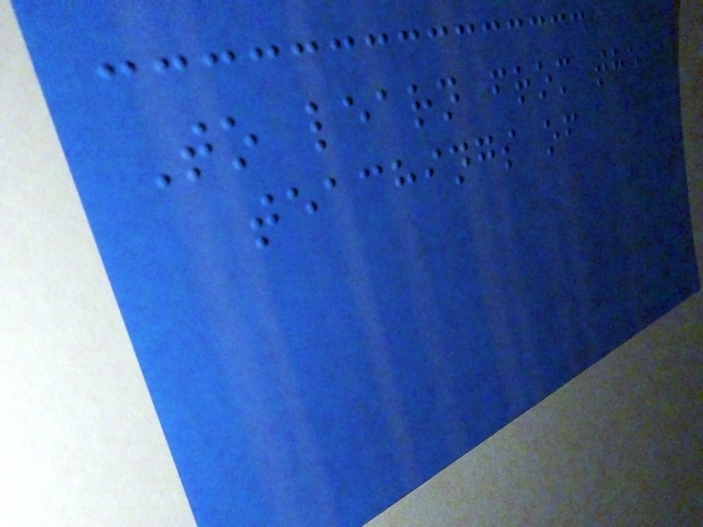To learn from the
teachings of
